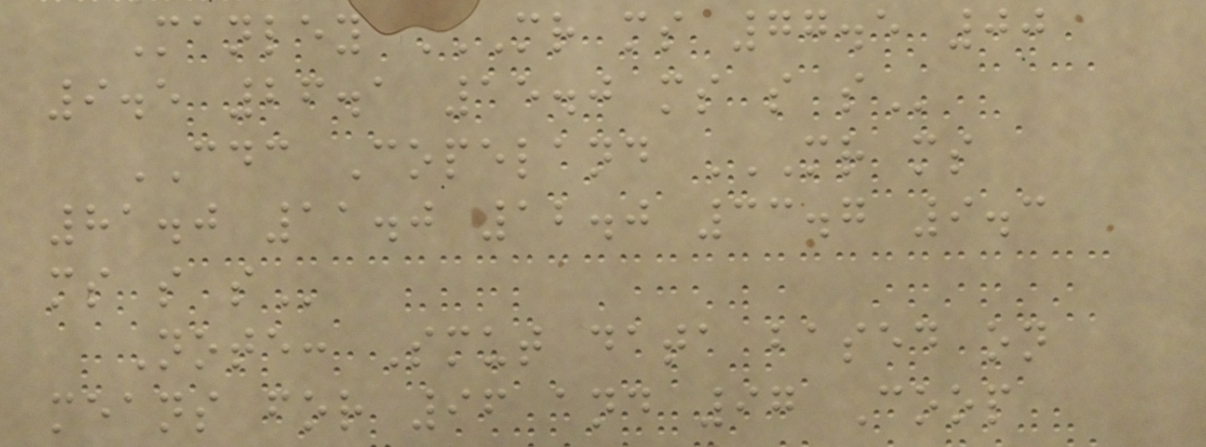Manley MR MS 77.5 00
9.5 26.1 15.0 MS S S
CDC Copeland MR MS
81.0 11.0 12.0 33.7 9.3
MS S S
Note: Smut data based on
means for 96 and 97 Coop
